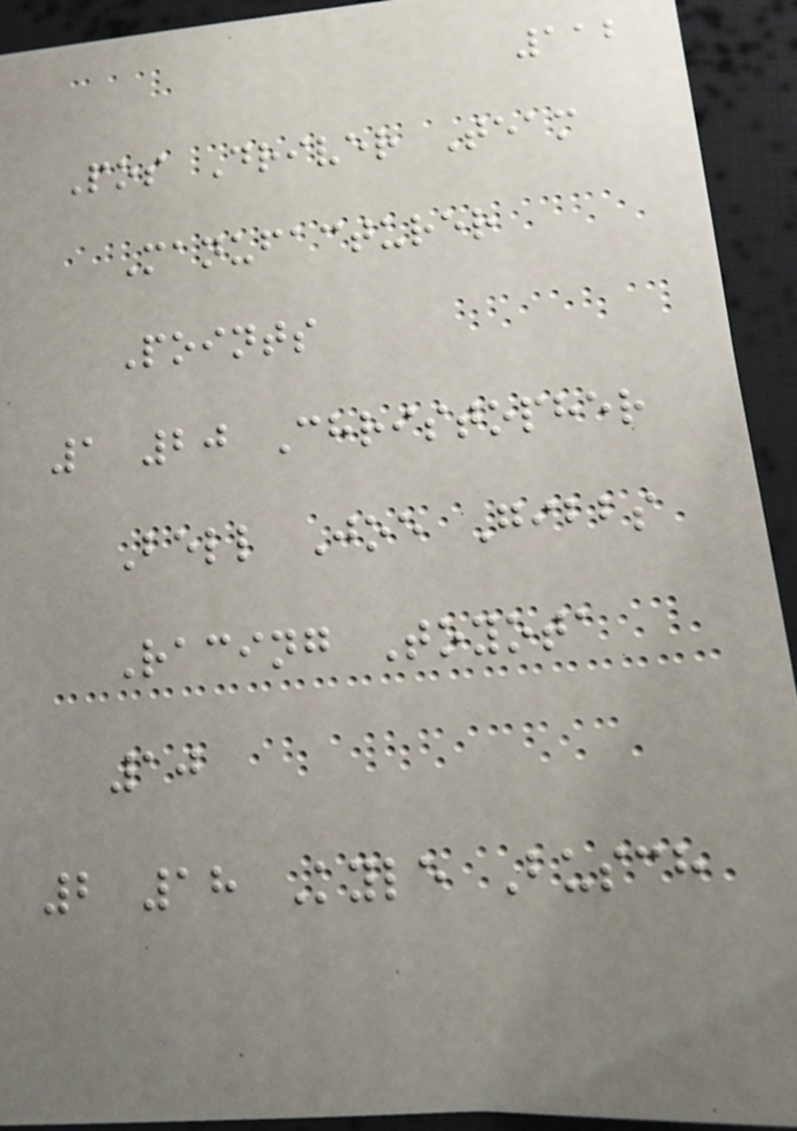112
Pos Driver Team
Manufacturer
Points
1 20 Christopher
Bell Joe Gibbs
Racing Toyota
10
2 18 Kyle Busch
